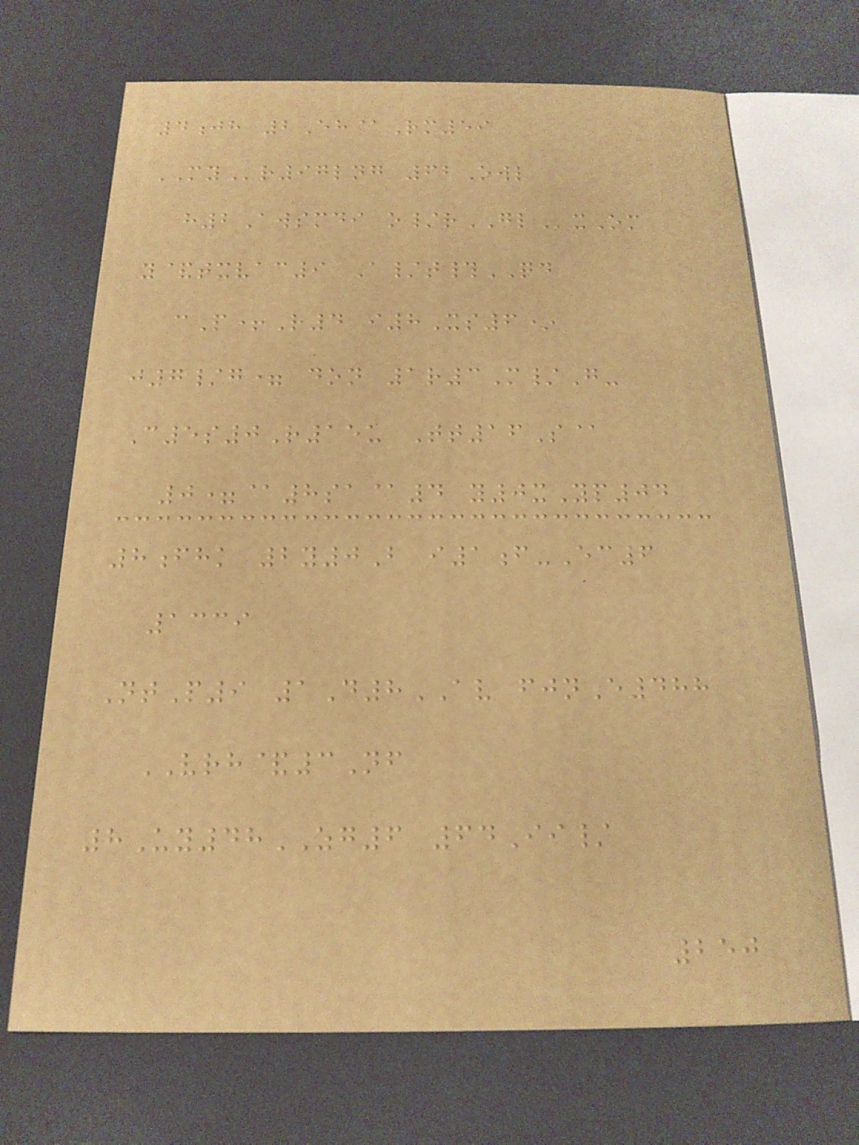4jh 2Eh@Rm59
MYr97lng 62Owl
h2Awsmdi o/rGLxOm
y&txvac9 A/t#QD
cP+R4 i8Xs6*
j7/g= don 1r3M/G-
C5s0R15u Tt16S@
0=@8sa@4 y0xYp04
8fhk 2y0B i1f-Ec6
1339
NtP9 1D8AV fjnE488
VRH&3Nf
8Uy48ZG6 64Ii/
250
